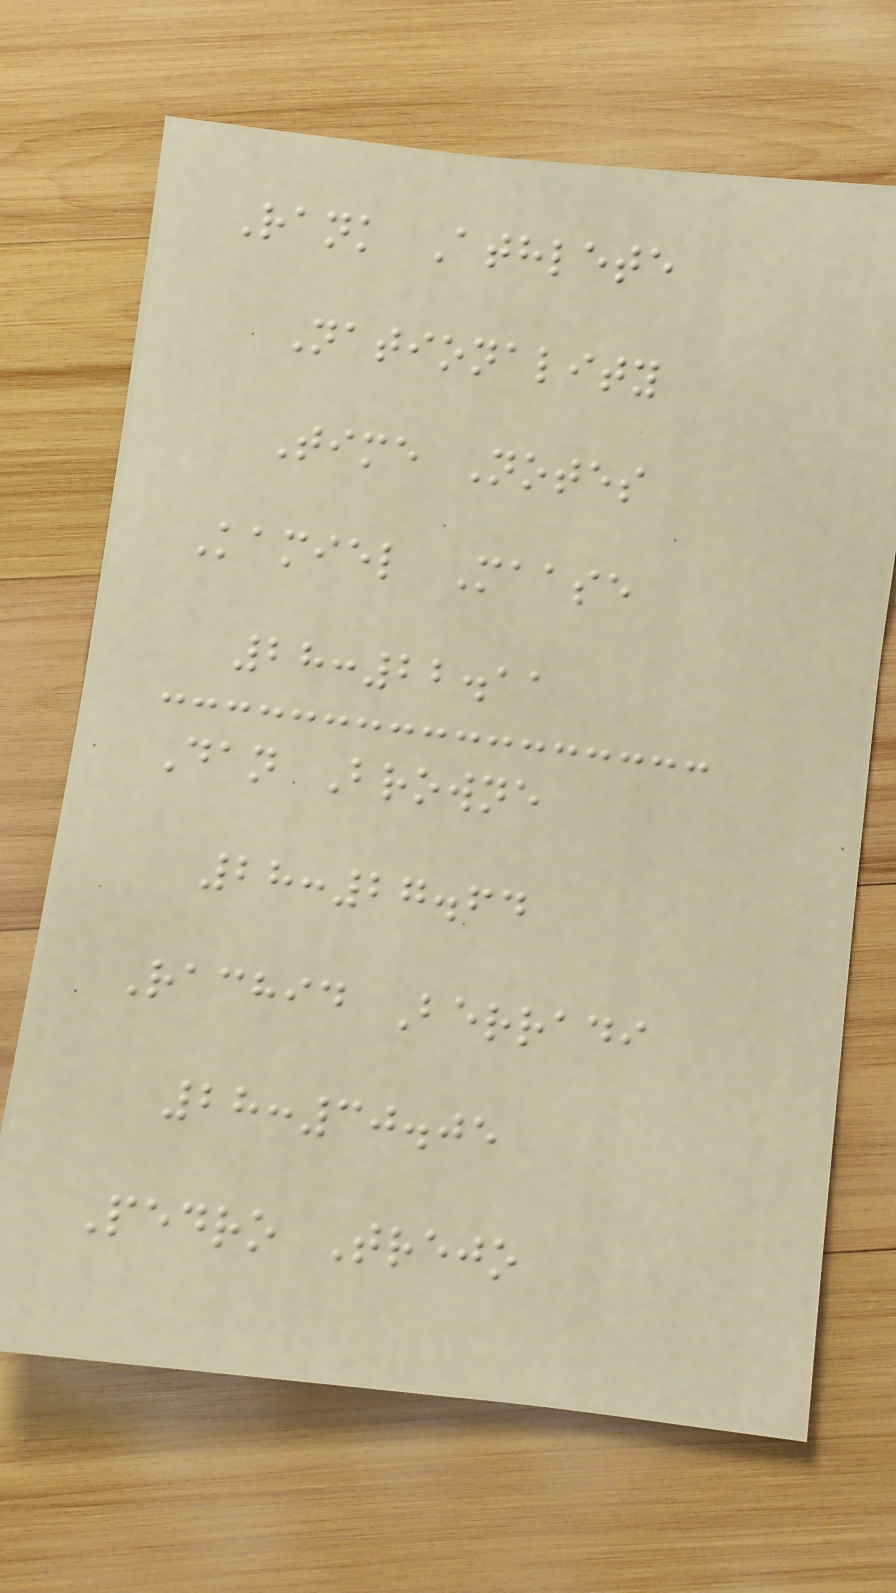Rank Athlete
Nationality
Time Notes
Kamiel Maase
28:22.11
Dan Browne
28:27.64
Rachid Berradi
28:30.05
Pedro Trejo
